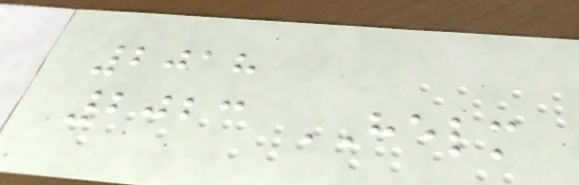2018
2023 HELM
